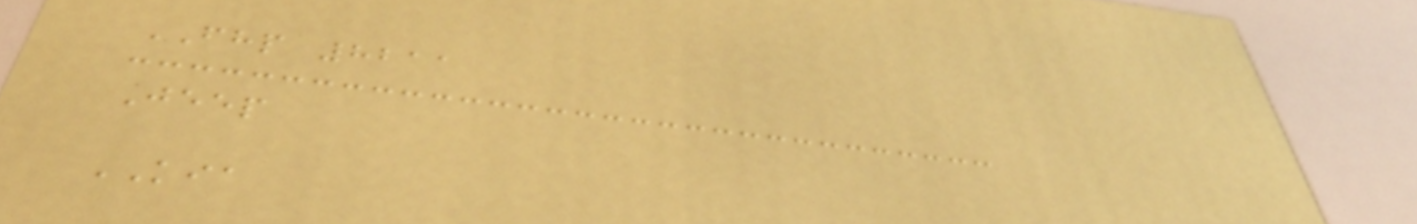FHP 8211
Jeep
KIA
